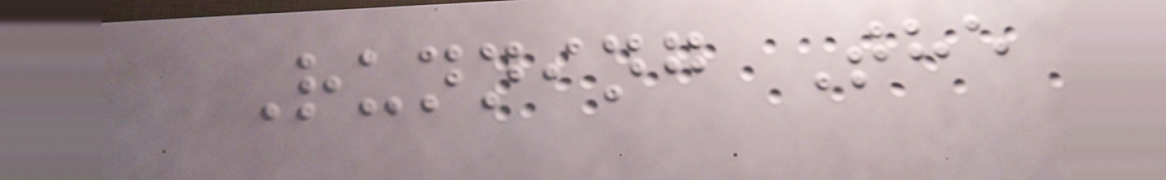Running The
